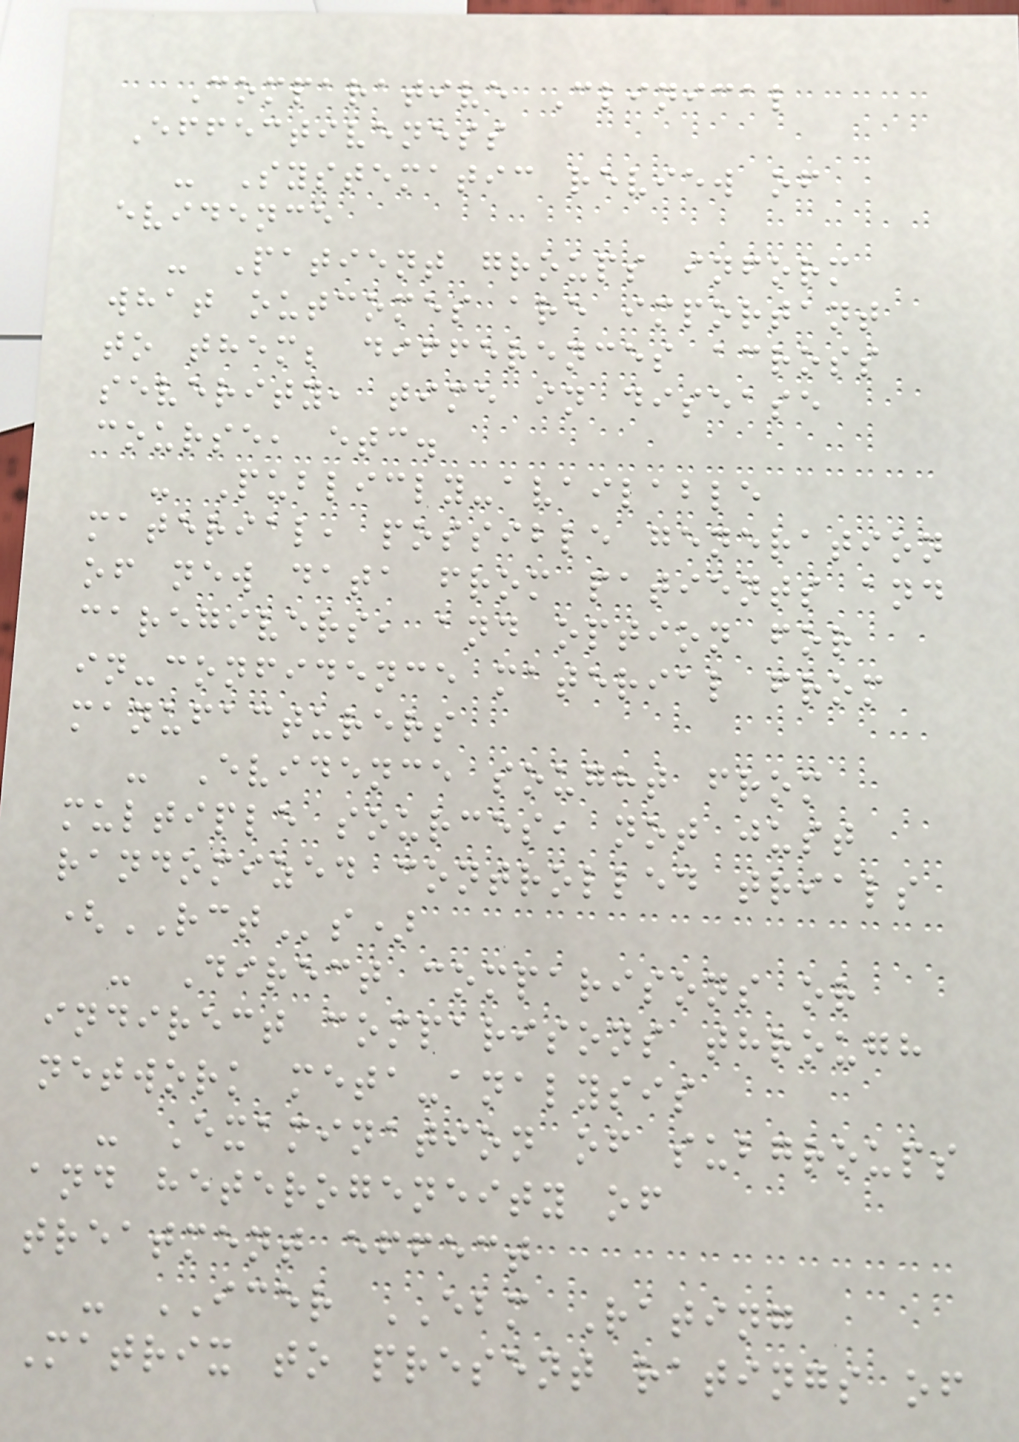Comparative Clinical
Effectiveness
- Systematic review of
evidence
- Patient groups inform
what outcomes are important
to them; differences across
severity, time in disease
course, etc.
- Publicly-available
material, possible generation
of new data from patients and
caregivers, and option for
in-confidence material from
manufacturers
- Evidence sought from
multiple sources, not just
randomized controlled trials
(RCTs)
- Direct comparisons or
indirect comparisons through
network meta-analysis
- Examination of subgroups
and heterogeneity of
treatment effect
- ICER EBM Rating
Matrix to present ratings of
